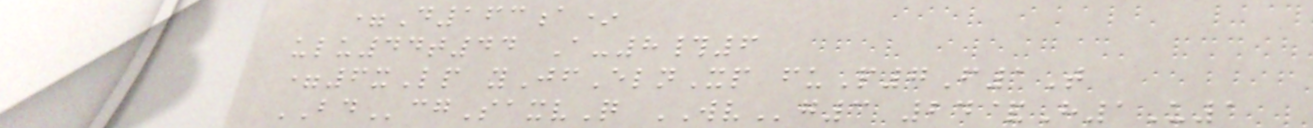=D163a*
ulu44t44 A-8#6
=6xLp yJfElnXp fuP7F1T
BDcgSaxvQ WVg3 24&H1U1
